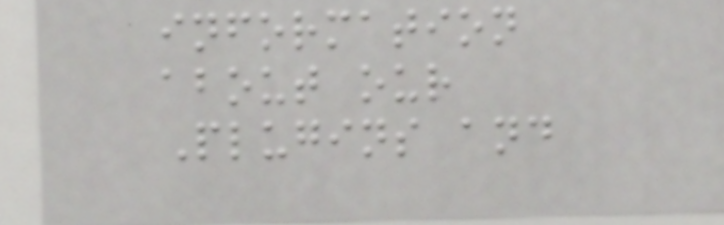information
about our
Plugins and
